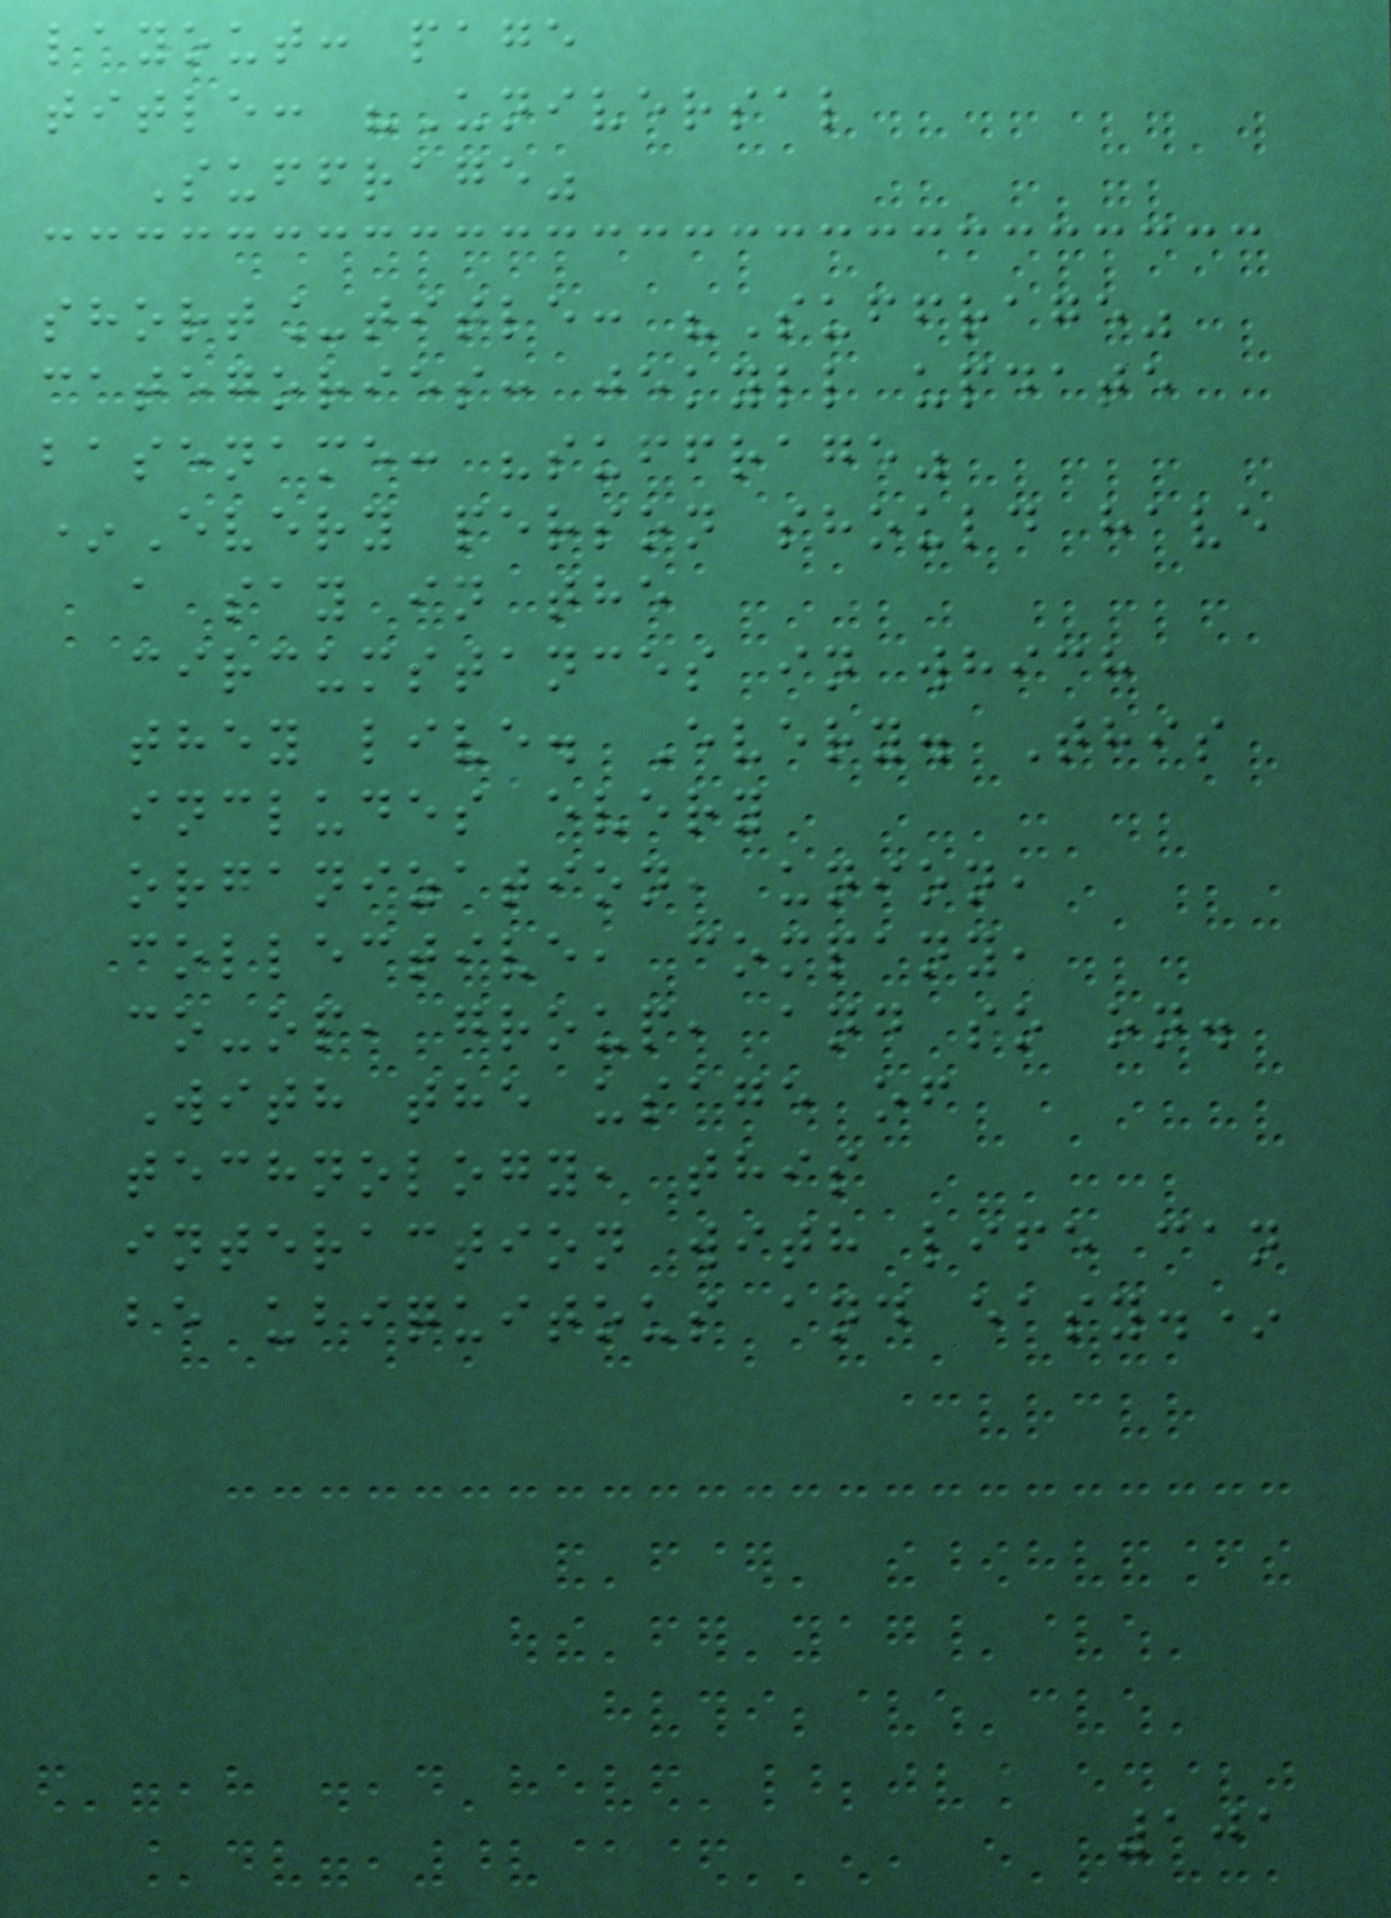layout: page
title: "Universal
Suffrage"
short_title: "Suffrage"
categories: jekyll update
basename: "suffrage"
*Every person should have
a say in the
circumstances in which
they live. Every. This
includes every
organization, union,
collective, company,
co-op, group, and so on.
With the usage of
technology, this
interaction with life can
be ubiquitous and easy.*
101
